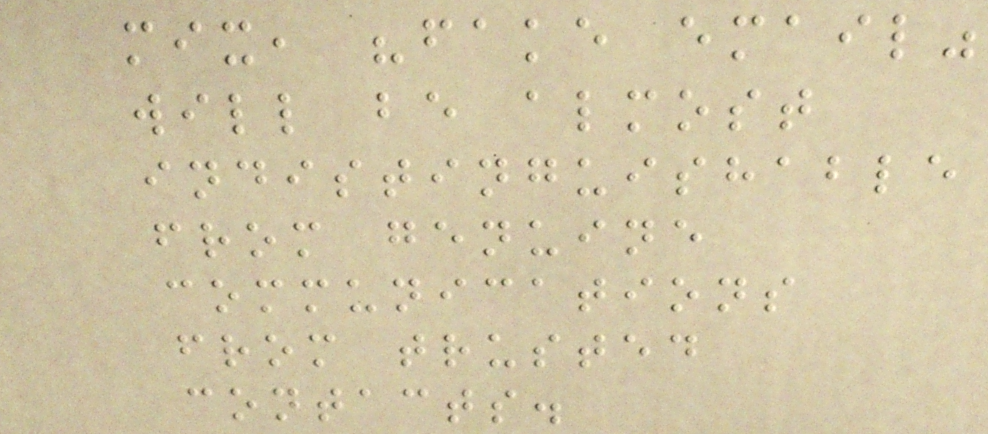mix, "fake email"
will be almost
indistinguishable
from genuine
communications
from trusted
contacts.
